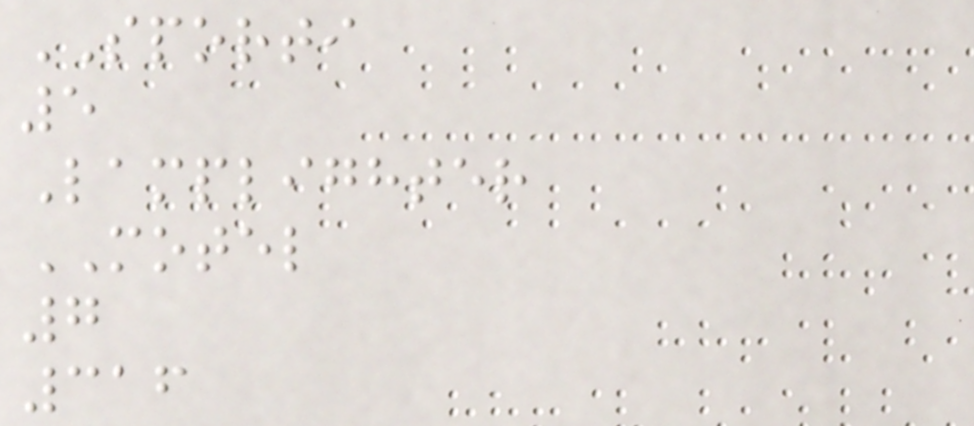SPORTI
5
Lamplighter
MOTEL
7
316
